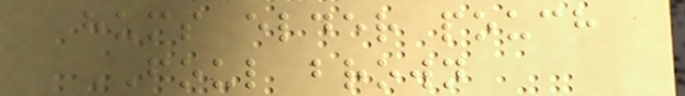hums elder pouch
FOUL brown
